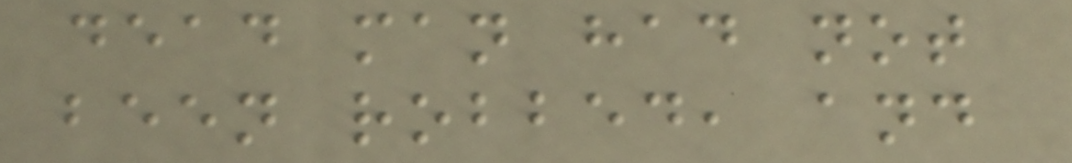dead man had not
been robbed, and
